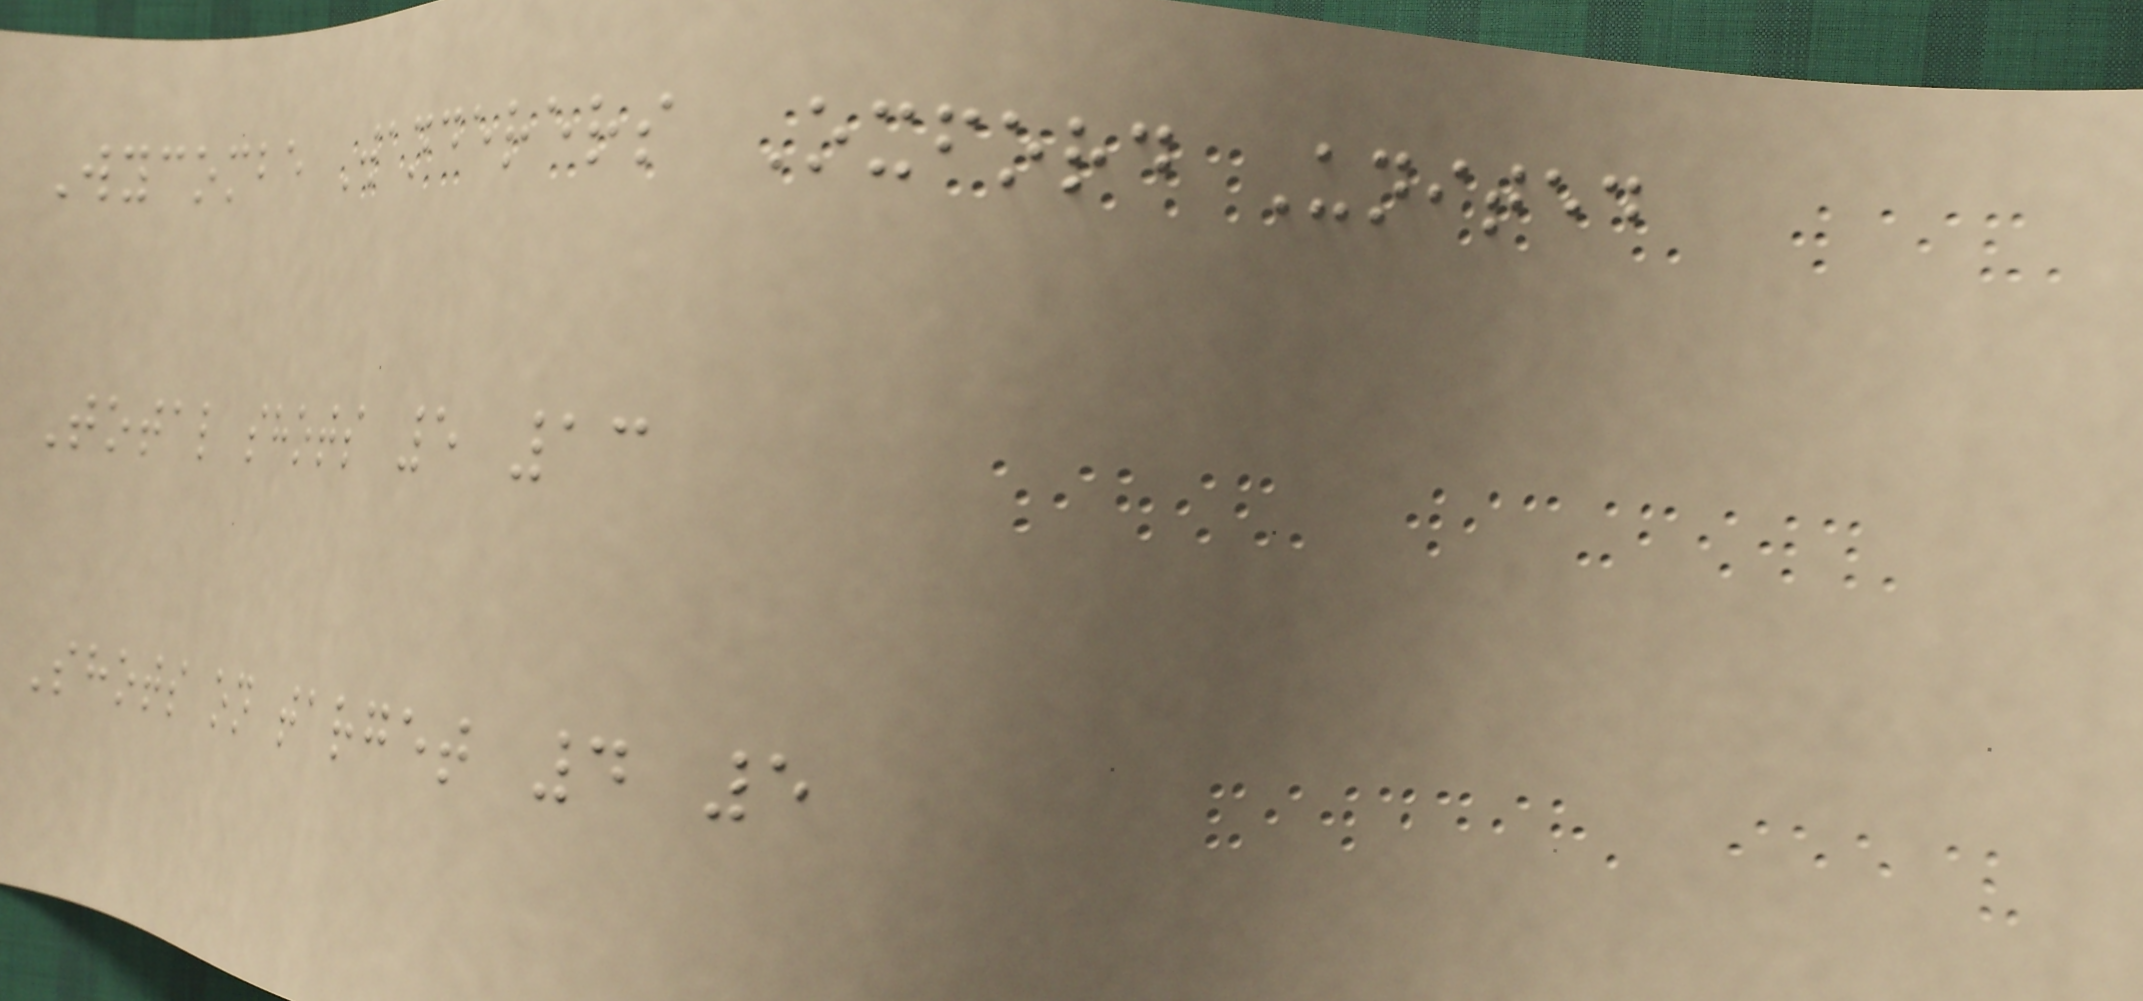Wycombe Wanderers Oxford United
Total shots 5 13
Shots on target 4 5
